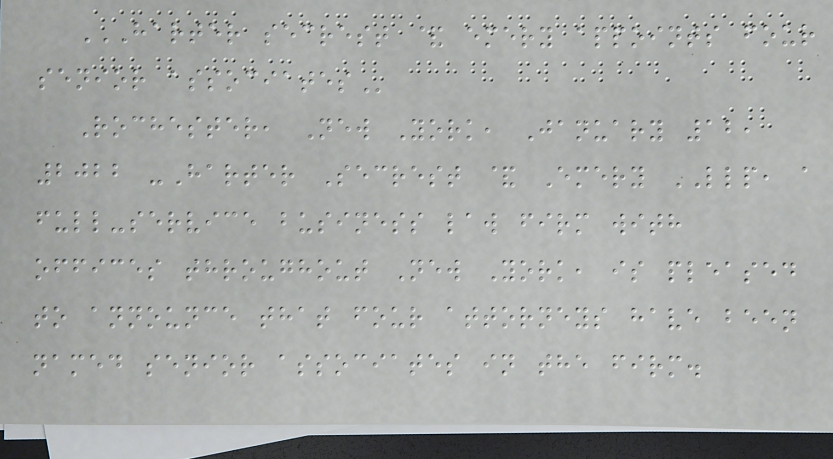HARTER SECREST & EMERY APPOINTS FOUR
SENIOR ASSOCIATES
Rochester, New York, January 12,
2022 -Harter Secrest & Emery LLP, a
full-service business law firm with
offices throughout New York, is pleased
to announce that four attorneys have been
named senior associates in the firm.
